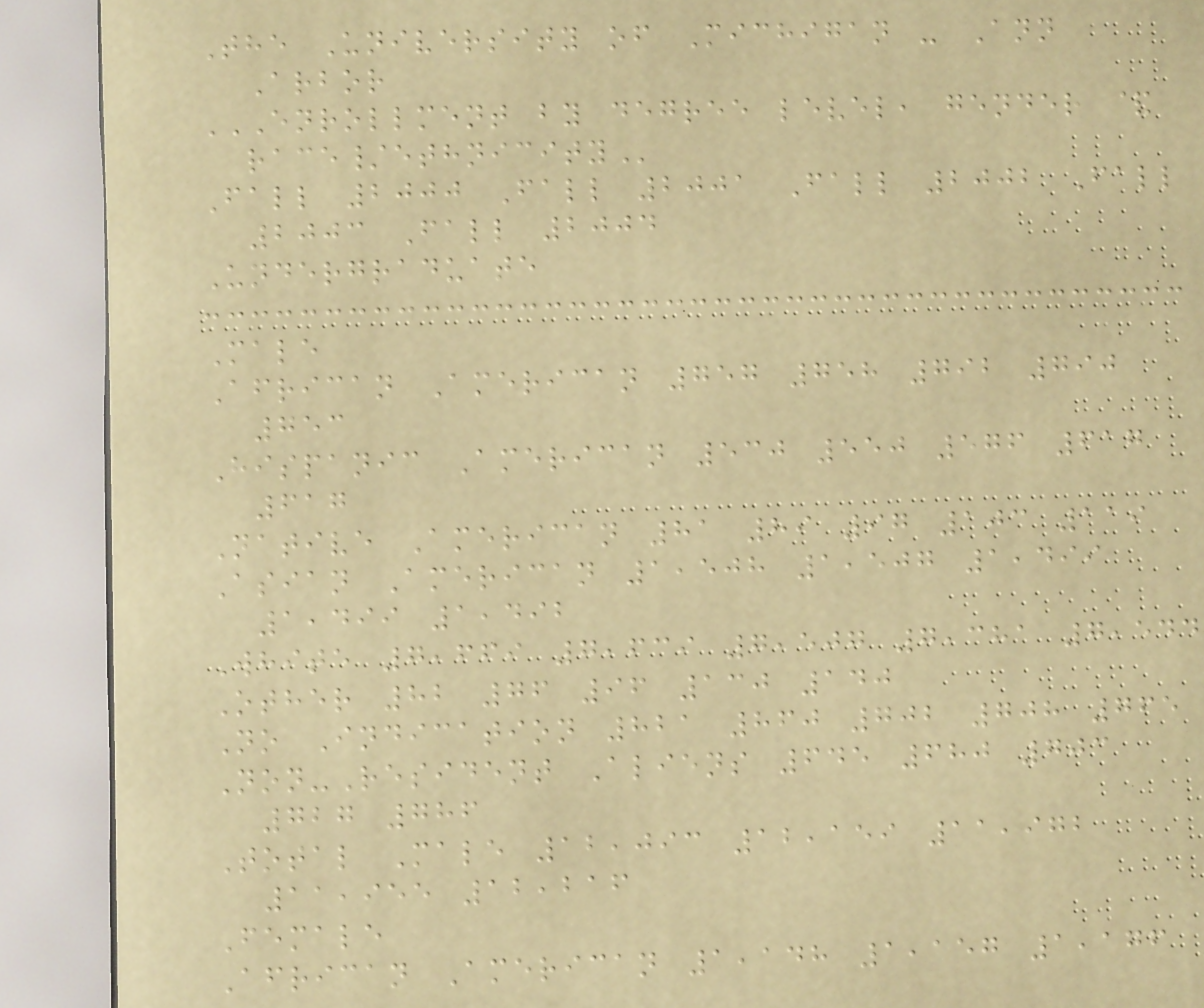The University of Michigan - Ann
Arbor
ENROLLMENT BY DEGREE LEVEL, GENDER &
RACE/ETHNICITY
Fall 2000 Fall 2001 Fall 2002 Fall
2003 Fall 2004
Undergraduate
Male
African American 757 758 792 790
753
Hispanic American 530 550 576 617
617
Native American 81 89 97 103 119
Asian American 1,508 1,507 1,499
1,499 1,492
White 7,669 7,639 7,507 7,381 7,544
Other 82 76 96 130 140
No Indication 821 860 702 708 765
Non-Resident Aliens 645 680 703
727 786
Total Male 12,093 12,159 11,972
11,955 12,216
Female
African American 1,148 1,157 1,176
